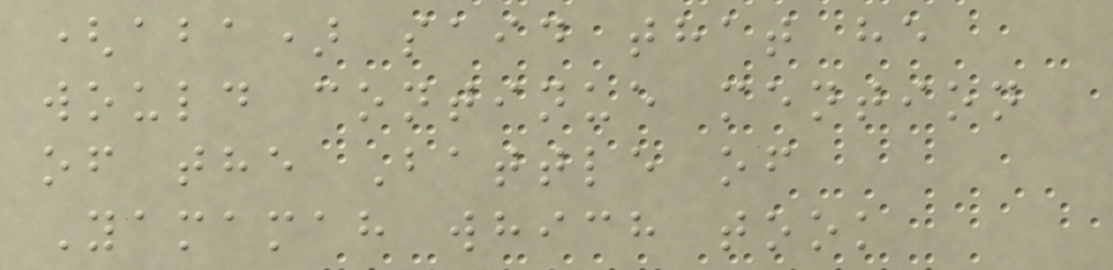(aba) said that he
would continue mention
of the Battle of
Yamamah which took
